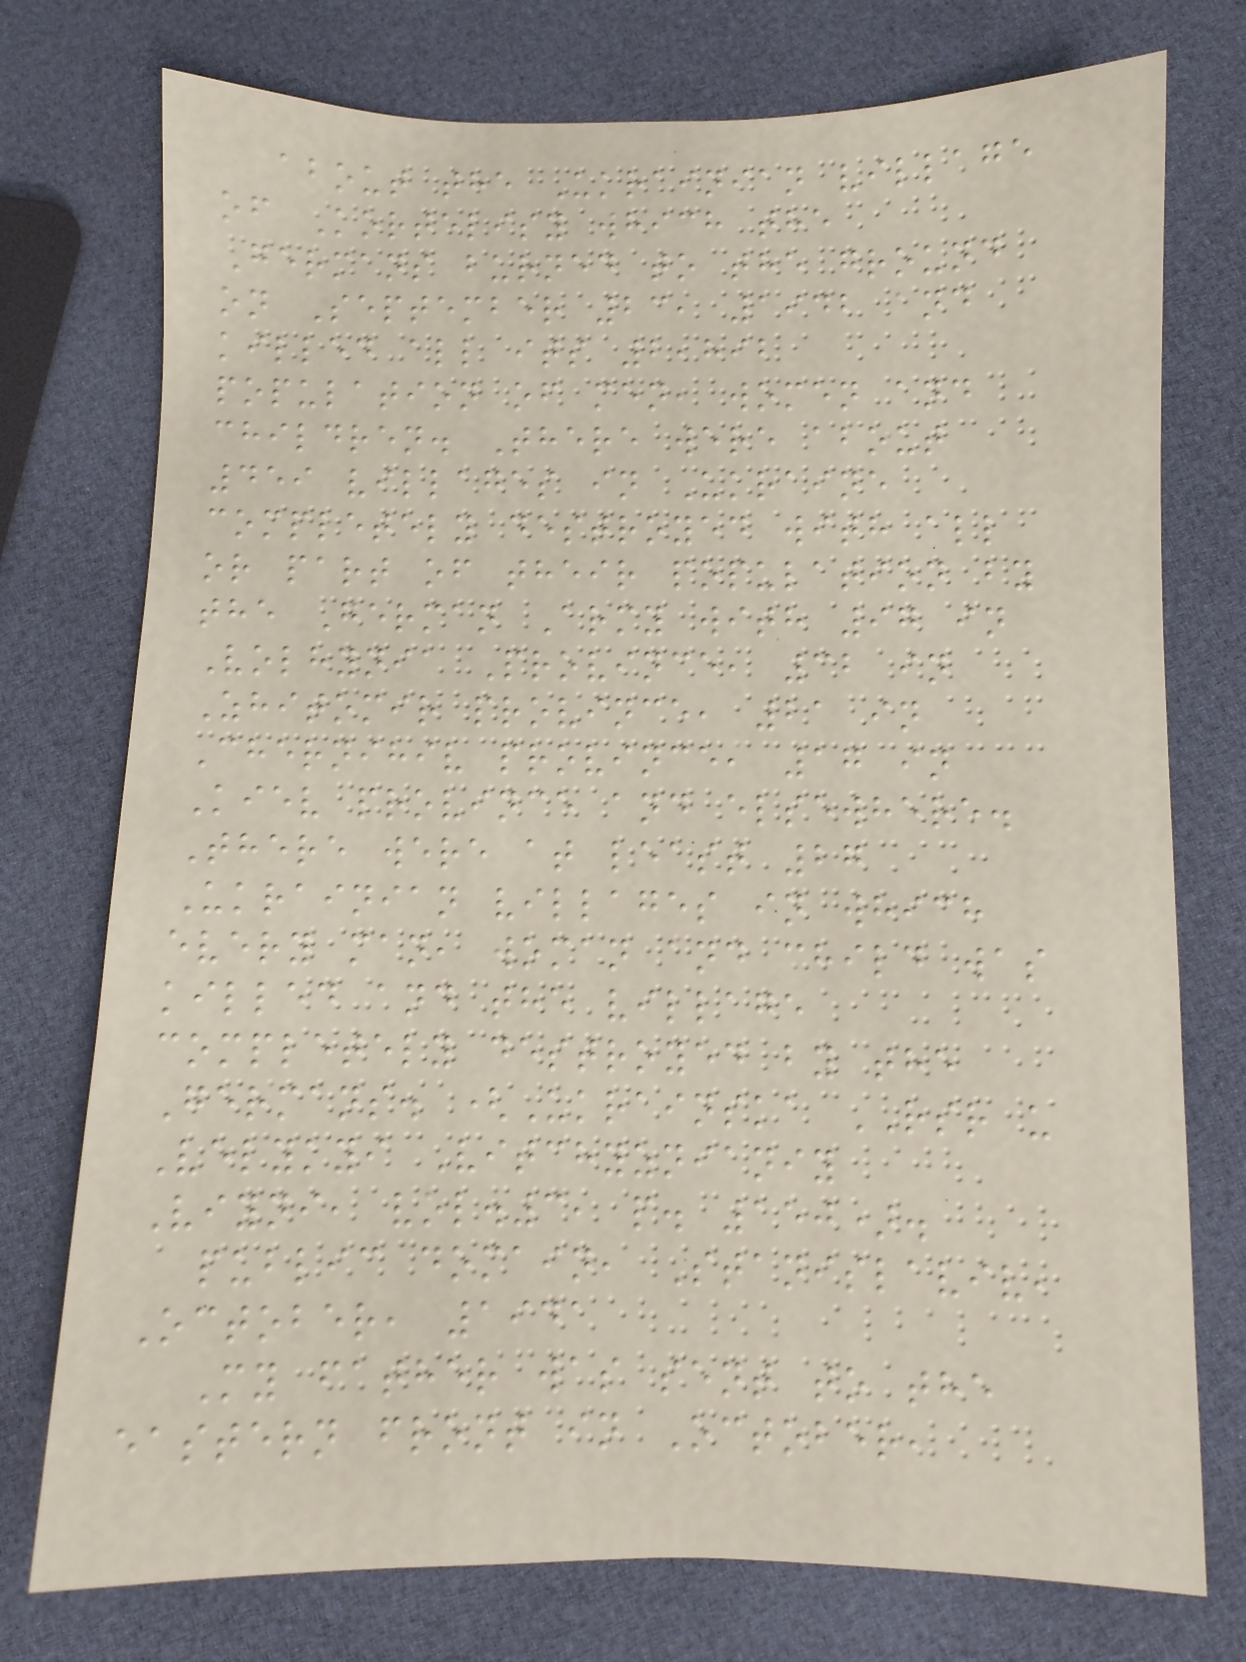about the Ukrainian village
of Kortelisy which the
Germans burned to the ground
on September 23, 1942 and
killed all its 2,892
population of men, women and
children. There were about
459 villages in Ukraine
completely destroyed with all
or part of their population by
the German Army with 97 in
Volhynia Province, 32 in
Zhitomir province, 21 in
Chernihiv province, 17 in
Kiev province and elsewhere.
There were at least 27
Ukrainian villages in which
every man, woman and child was
killed and the village
completely destroyed by the
Germans. (Ukrainska RSR u
Velykyi Vitchyznianiy
Viyni, vol.3, p. 150).
public domain, Stanislaviv,
October, 1941
My father was sent to the
eastern front in October,
